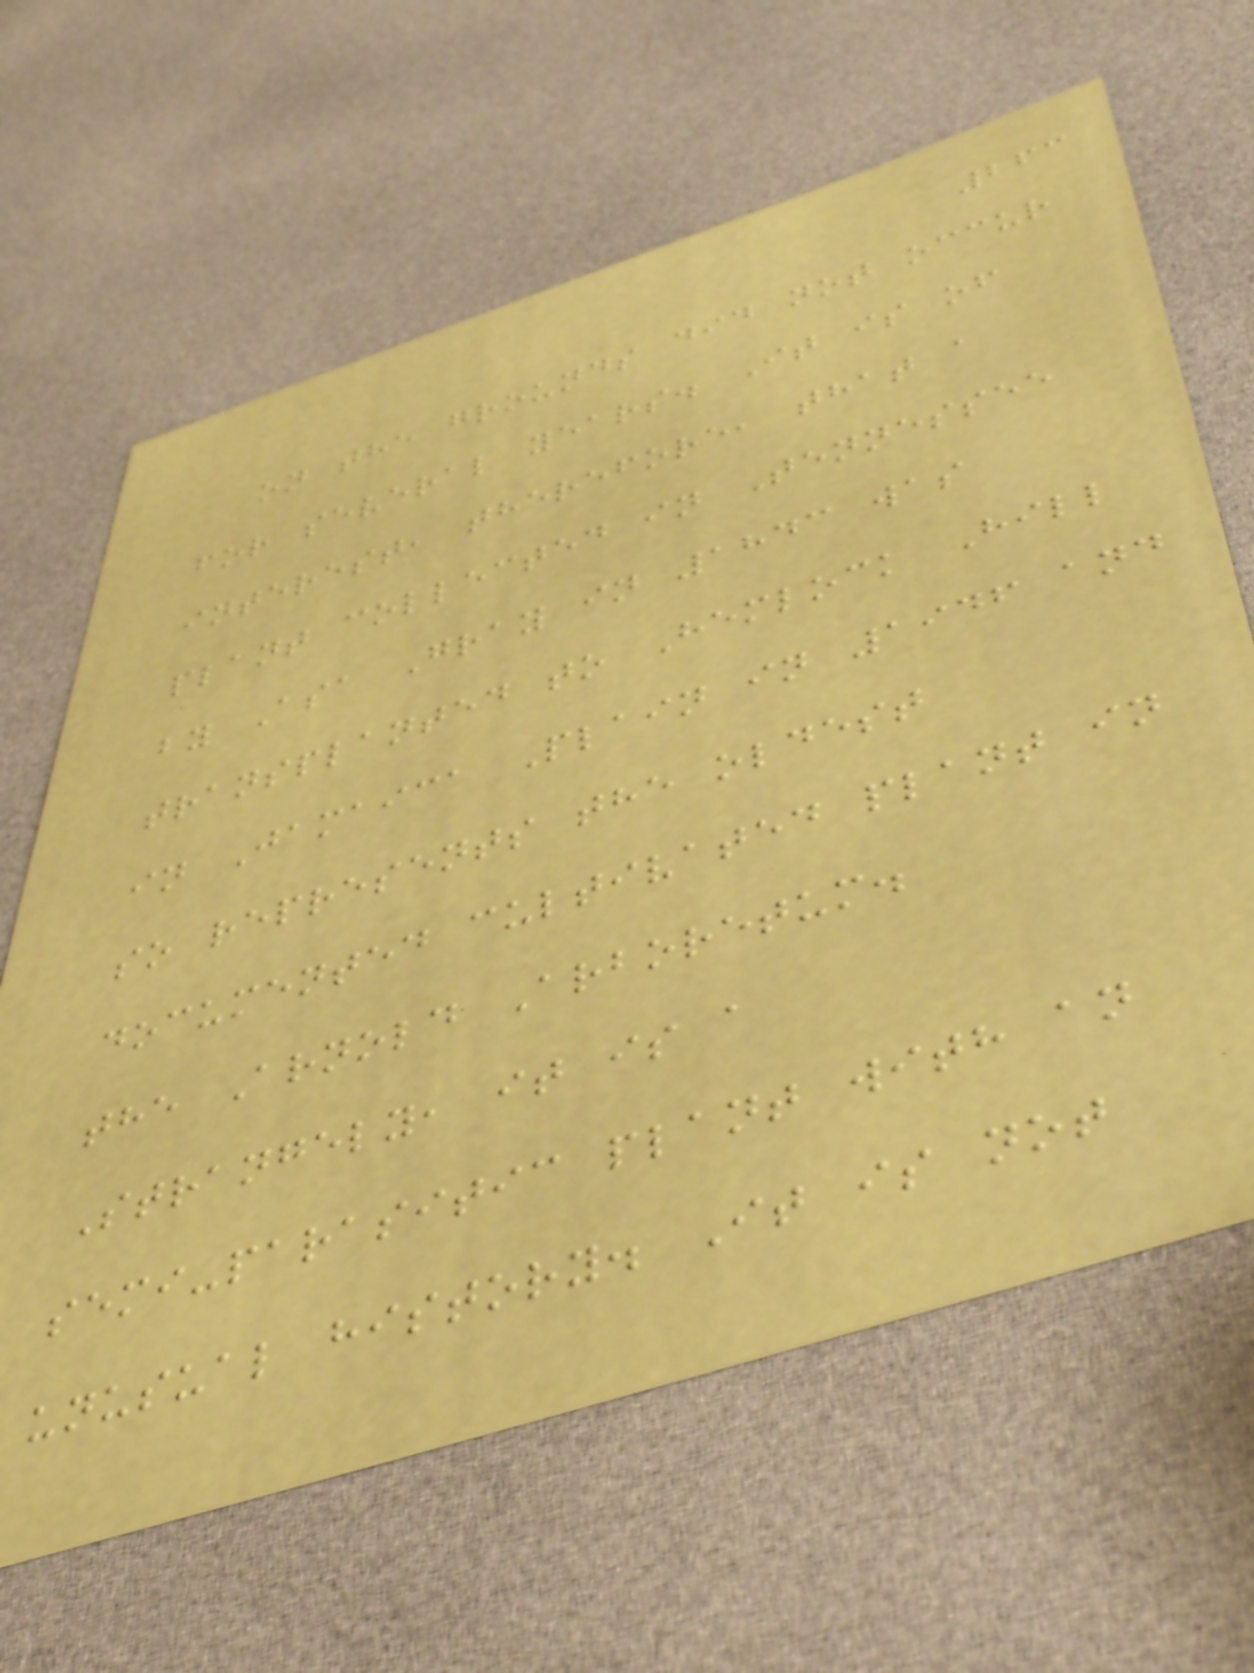263
on the grounds did not occur
for several years. It is of
interest, therefore, that a
plant collected in Tennessee
by Asa Gray in 1843 was
transplanted to Hemlock Hill
in Jamaica Plain in 1946 and
so represents the oldest
documented cultivated plant in
the Arnold Arboretum.
Strangely, it is a
semi-parasitic plant with an
unusual history. It is not
